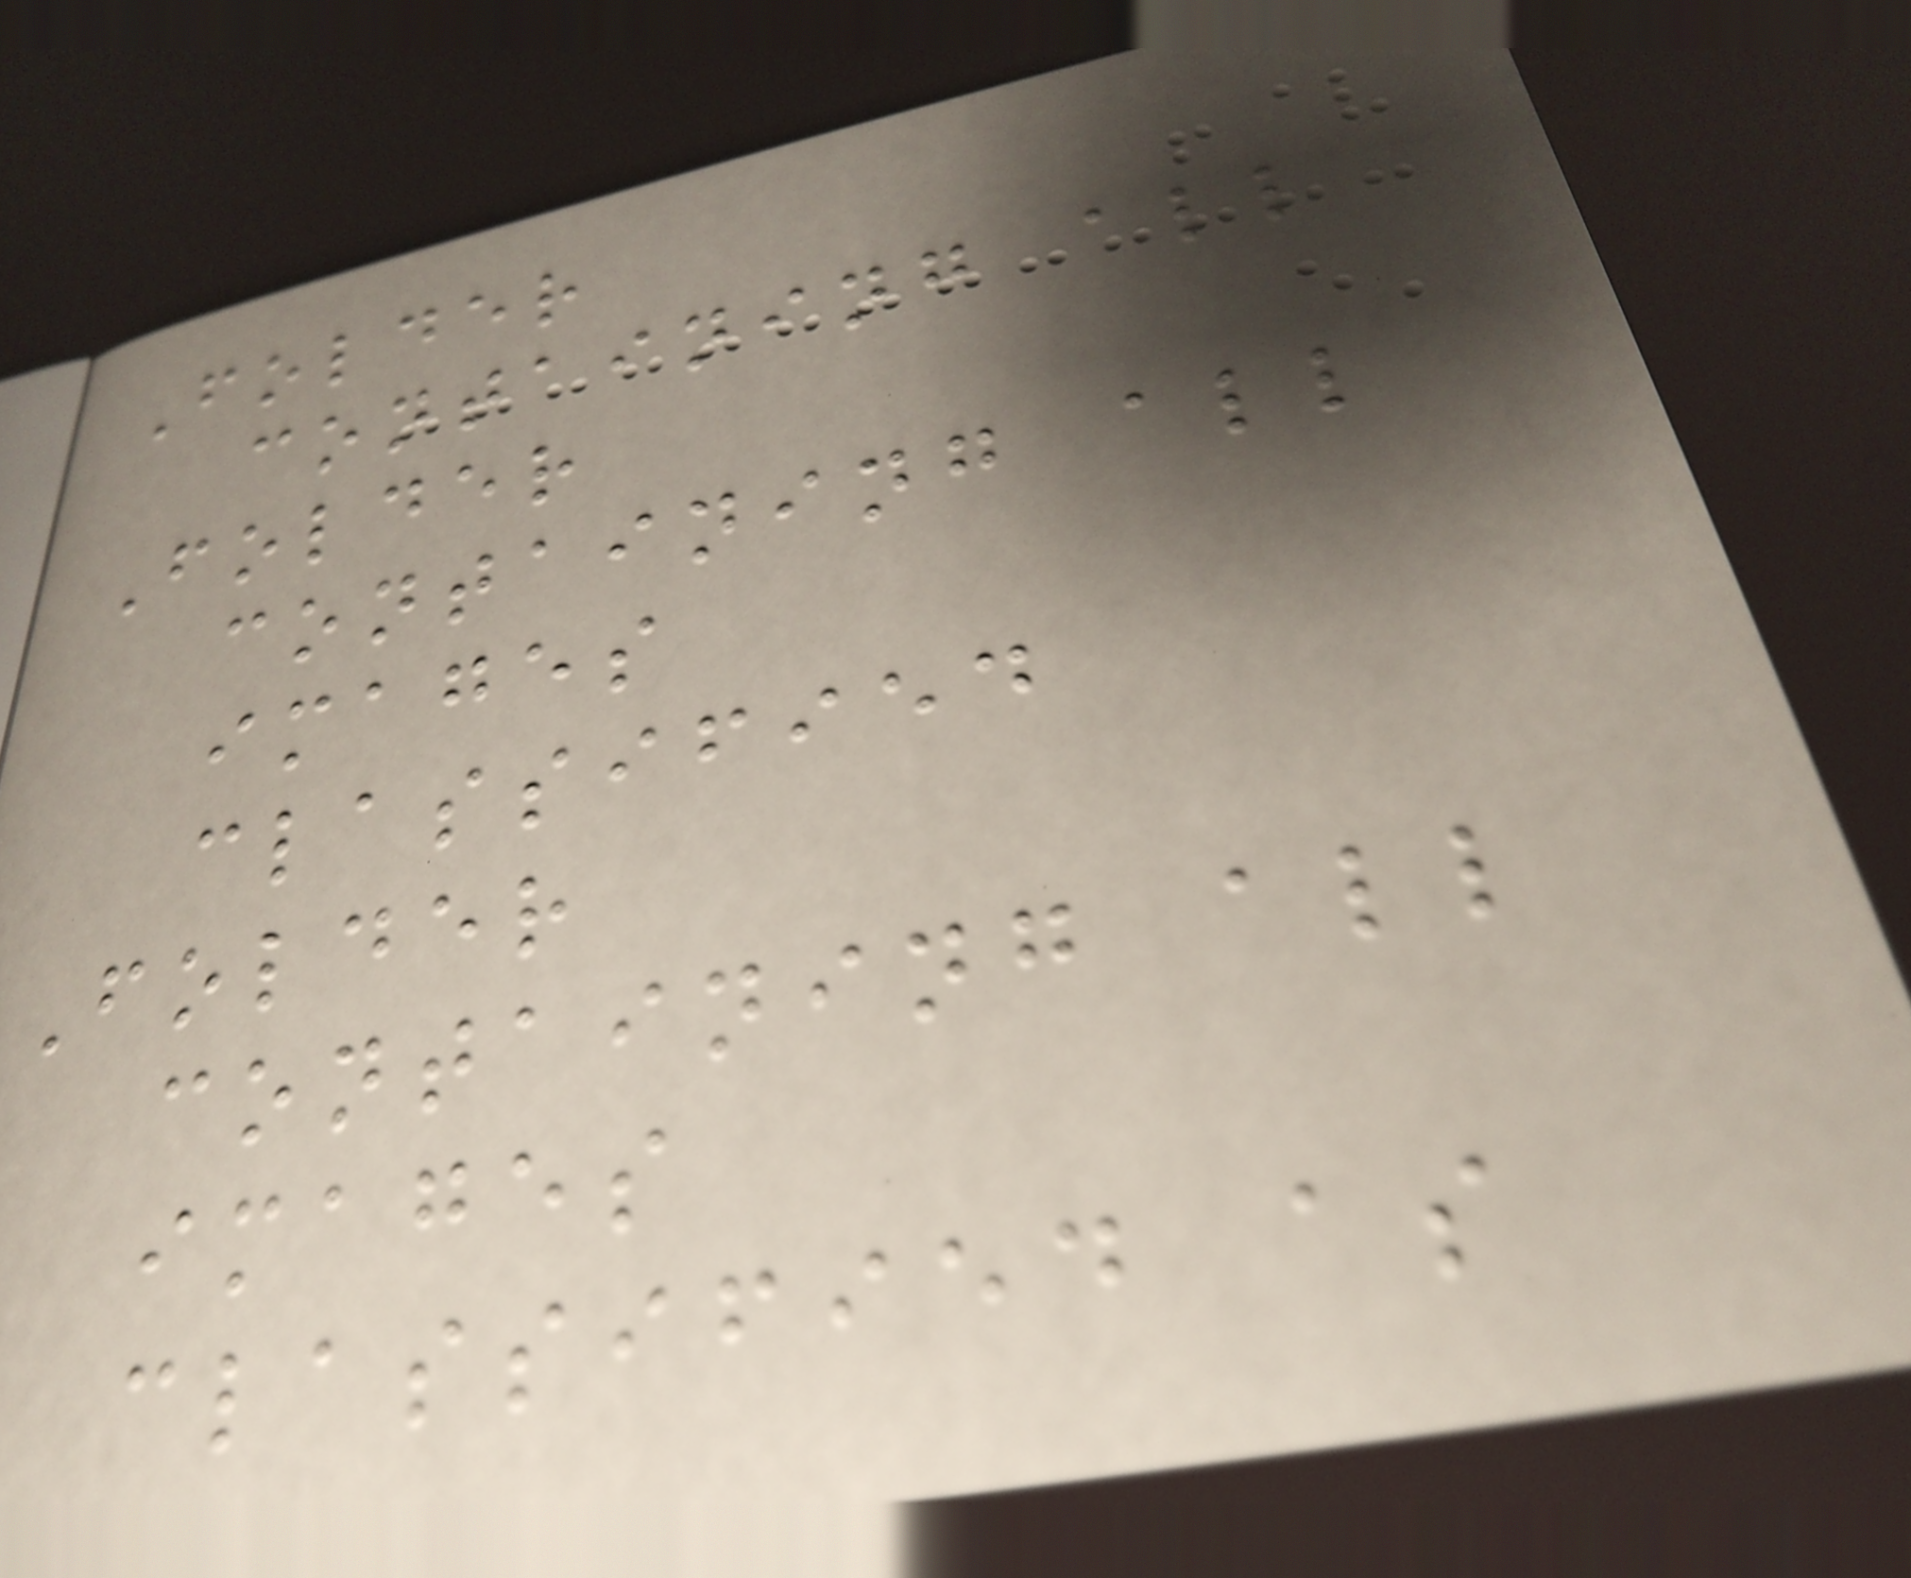Folder
containing all
Folder
containing all
images
classified
Folder
containing all
images
classified as
